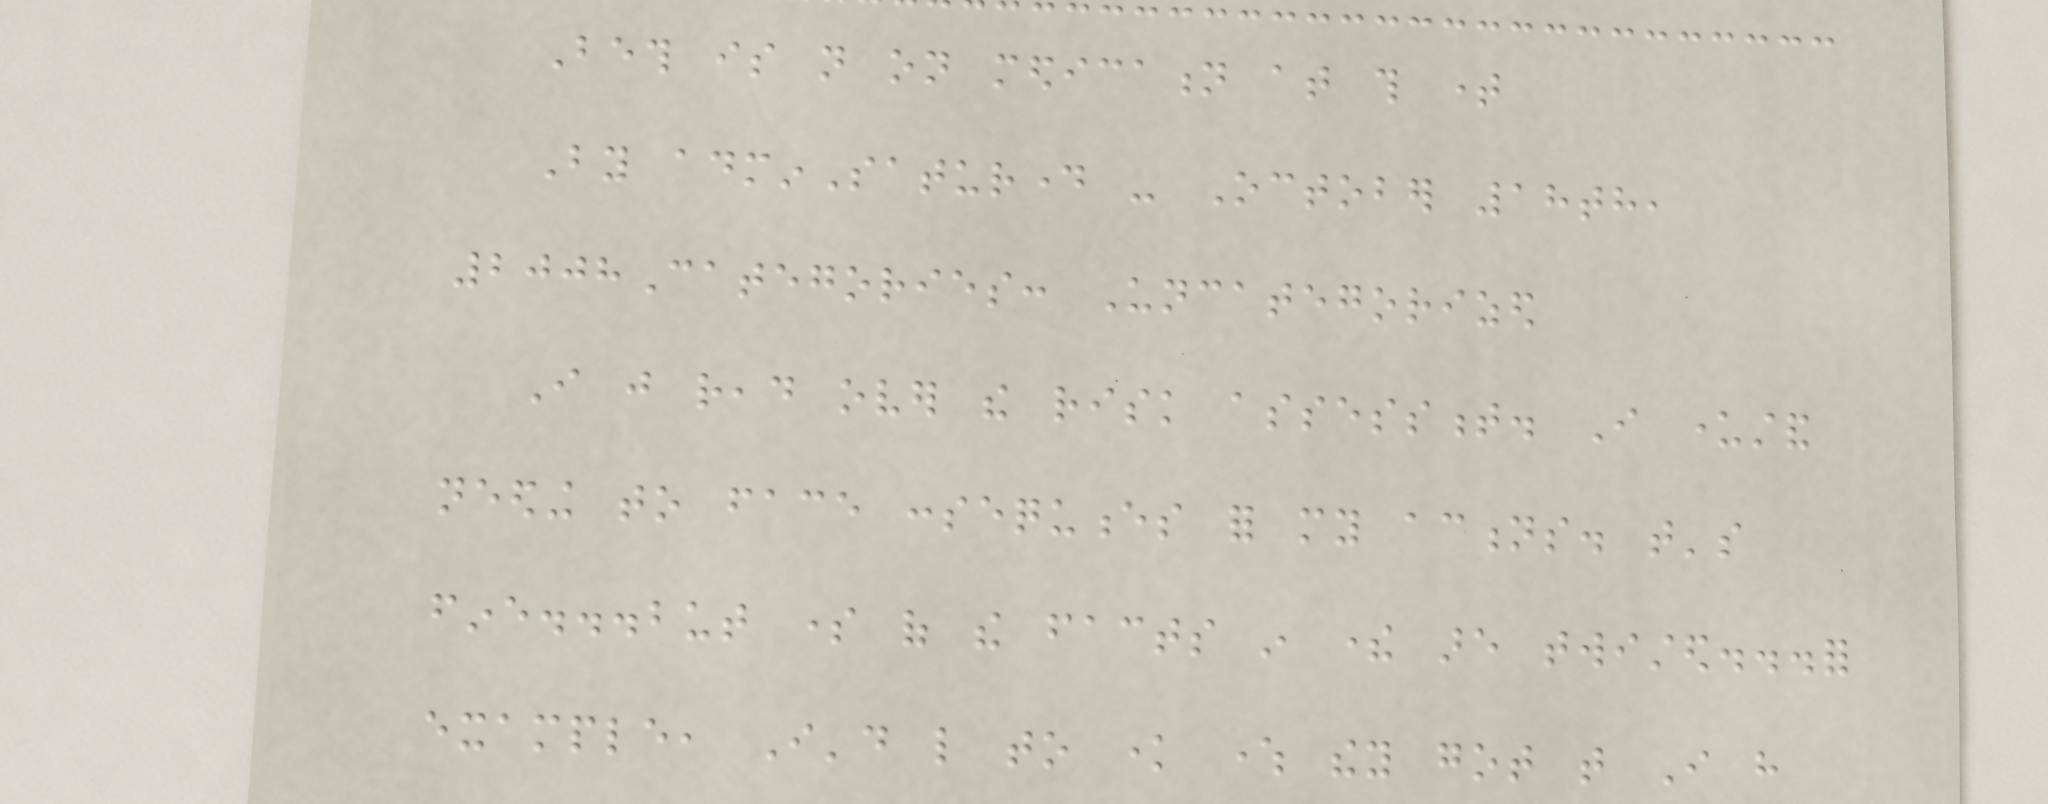Beth is not on medication at this time
By adminSaturday - October 18th,
2008Categories: Uncategorized
I just read over the risk assessment. I understand
needing to face consequences for my actions. that's
fine...but some of the facts in there are twisted...for
example, I'd like to know where they got that I have
